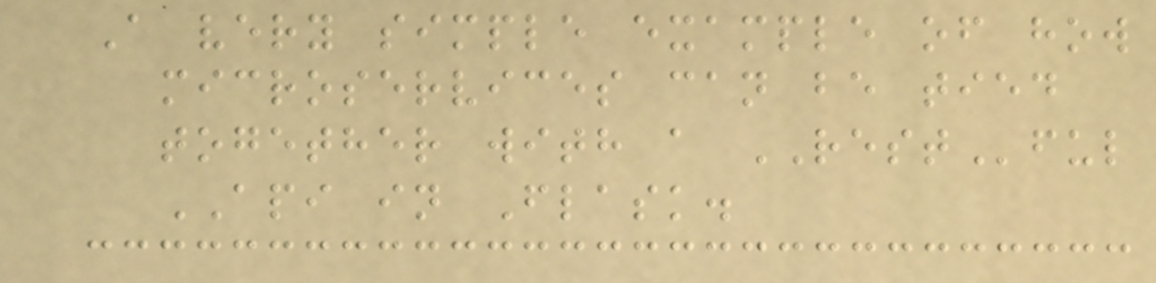A very simple example of how
microservices can be tied
together with a RESTful
API in Flask.
